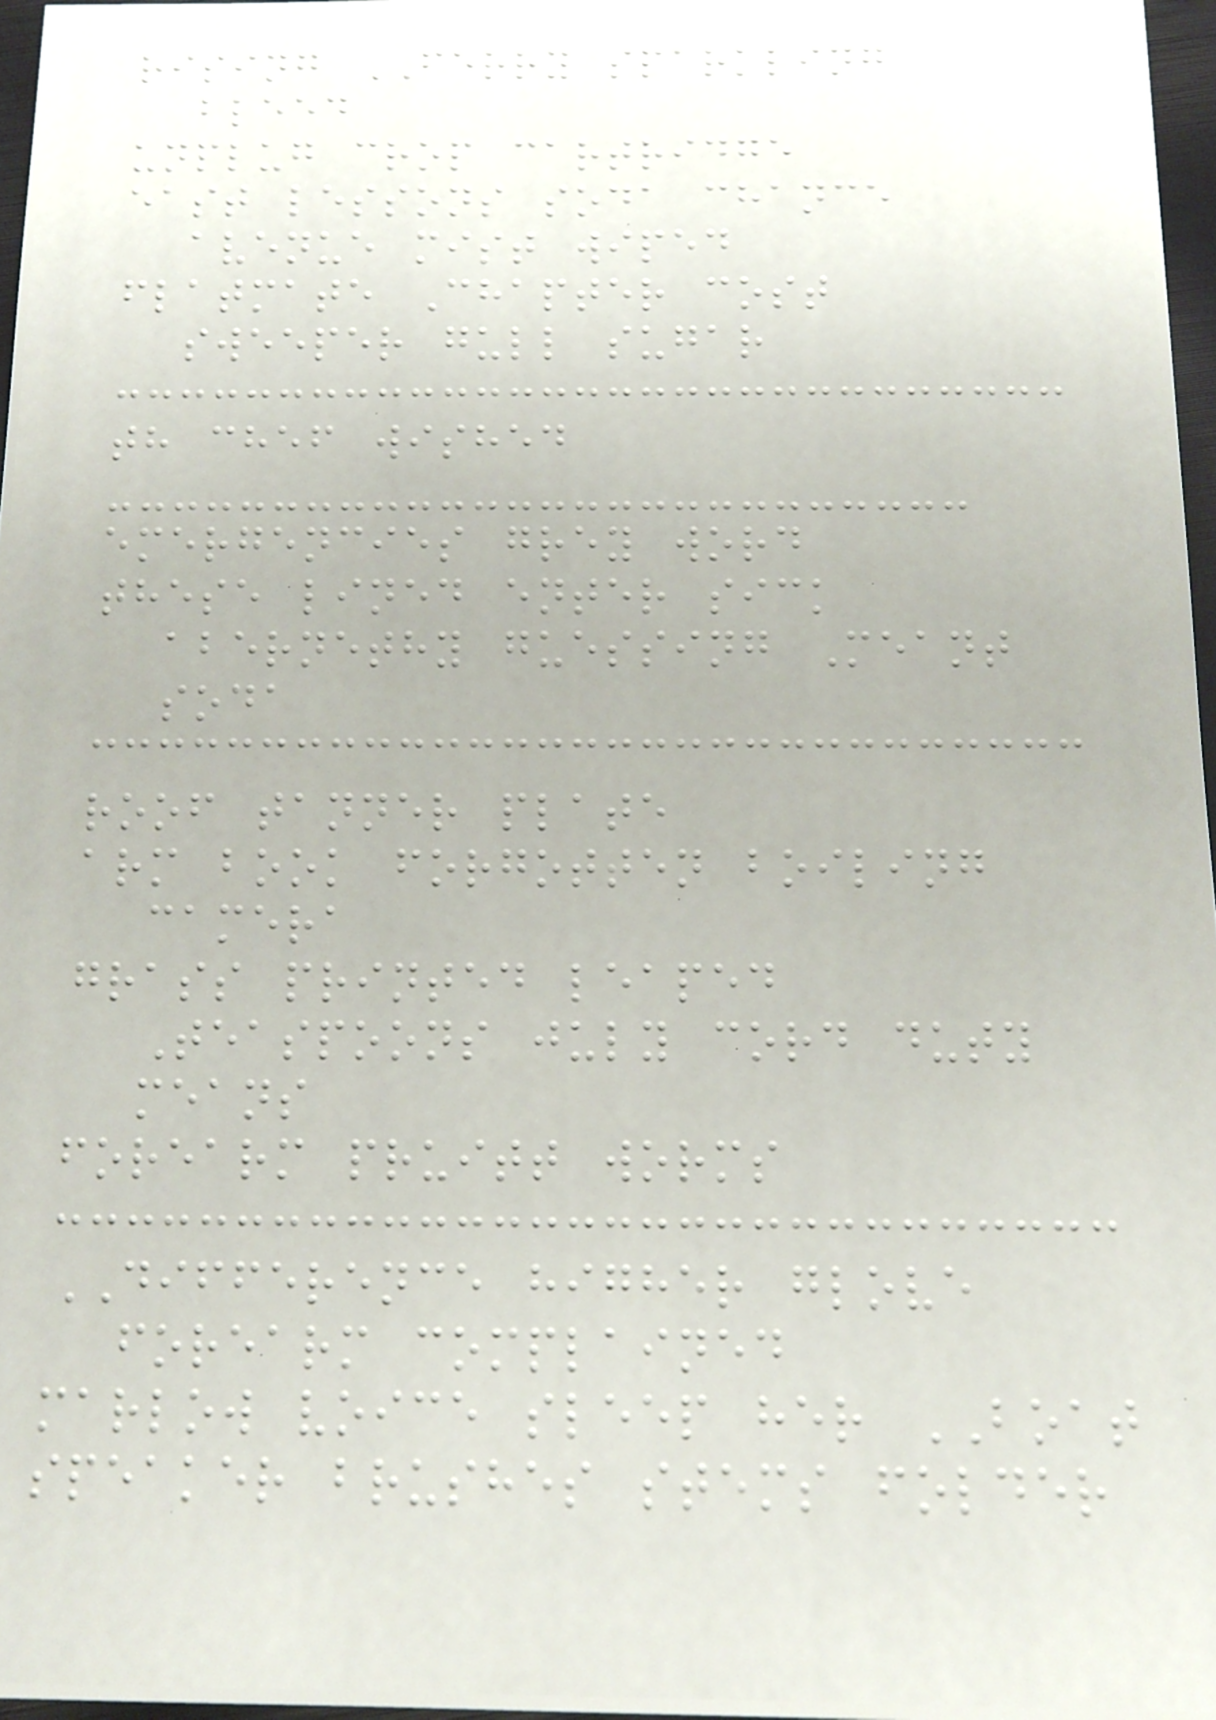rising FERRY sparkling
bleed
unplug crop cartridge
east lessons soda chance
avenue mist wiped
flatmate Chapter cost
sweeper gull sugar
th chef wished
emergencies grey word
these lined enter sick
abernethy guessing Meant
soda
roof tanner plate
arm book forgotten boiling
camera
grass printed leaped
Teaspoons july cord duty
means
forearm pruitt worms
DIFFERENCE higher glove
forearm complained
marlow voice sleep her BOAT
speaker brushes stems folder
